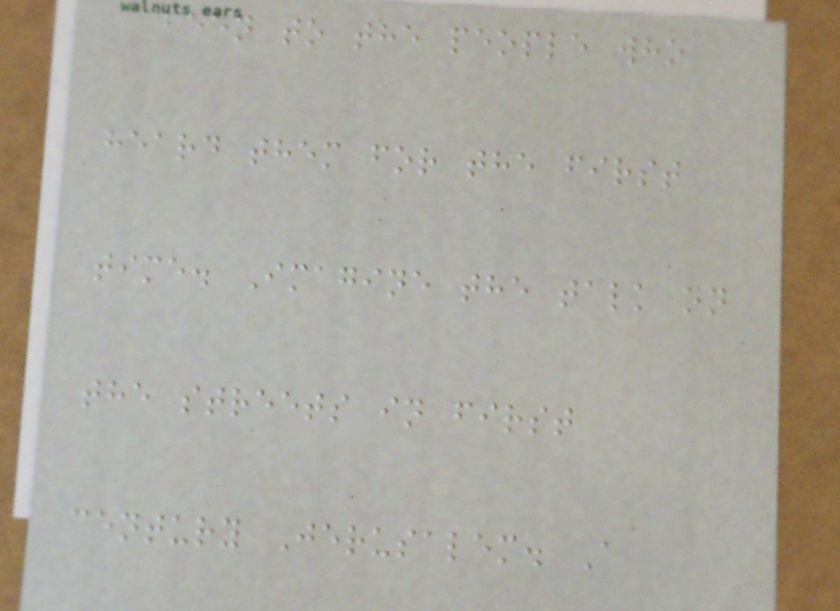been to the people who
heard them for the first
time. Imagine the talk on
the streets in first
century Jerusalem. A
